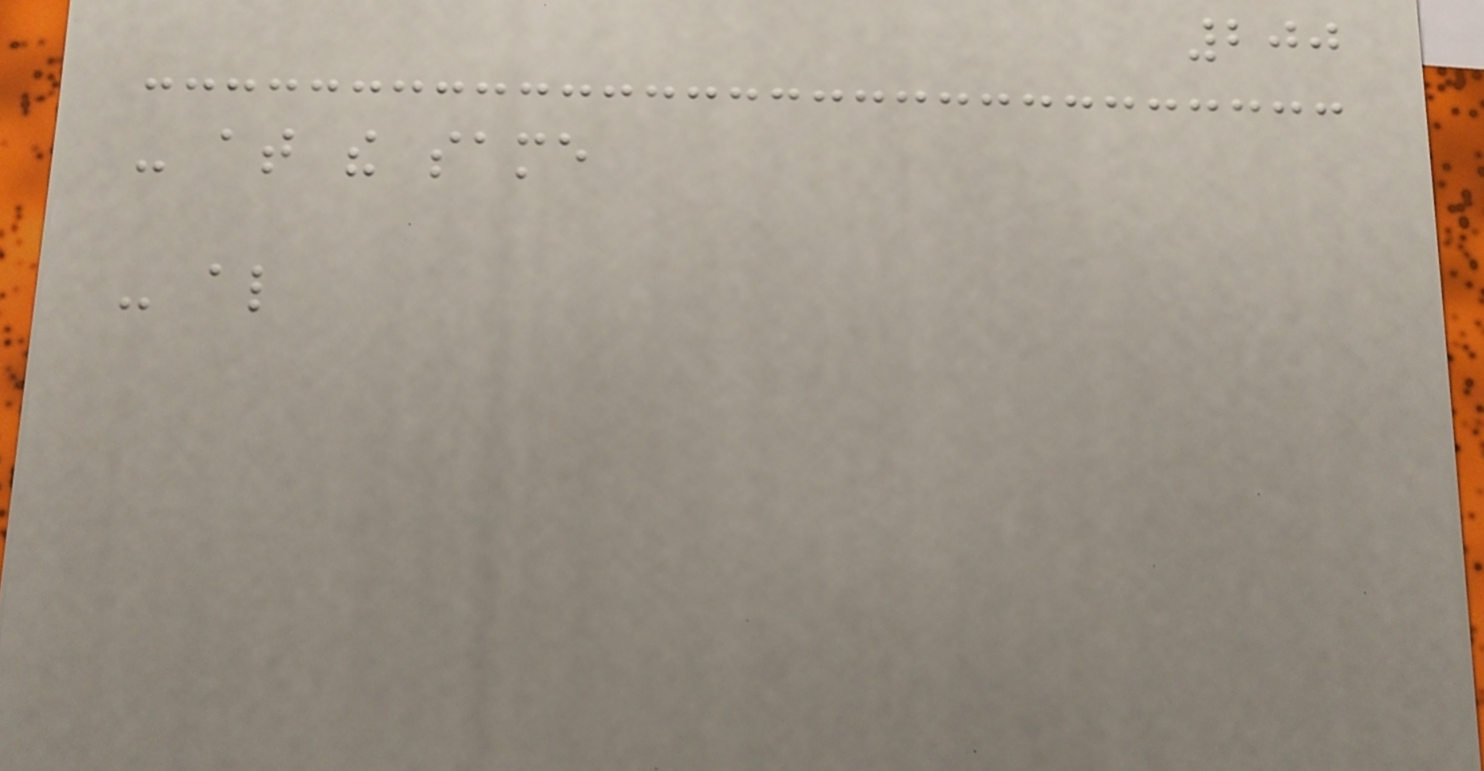200
- at the same
- also
